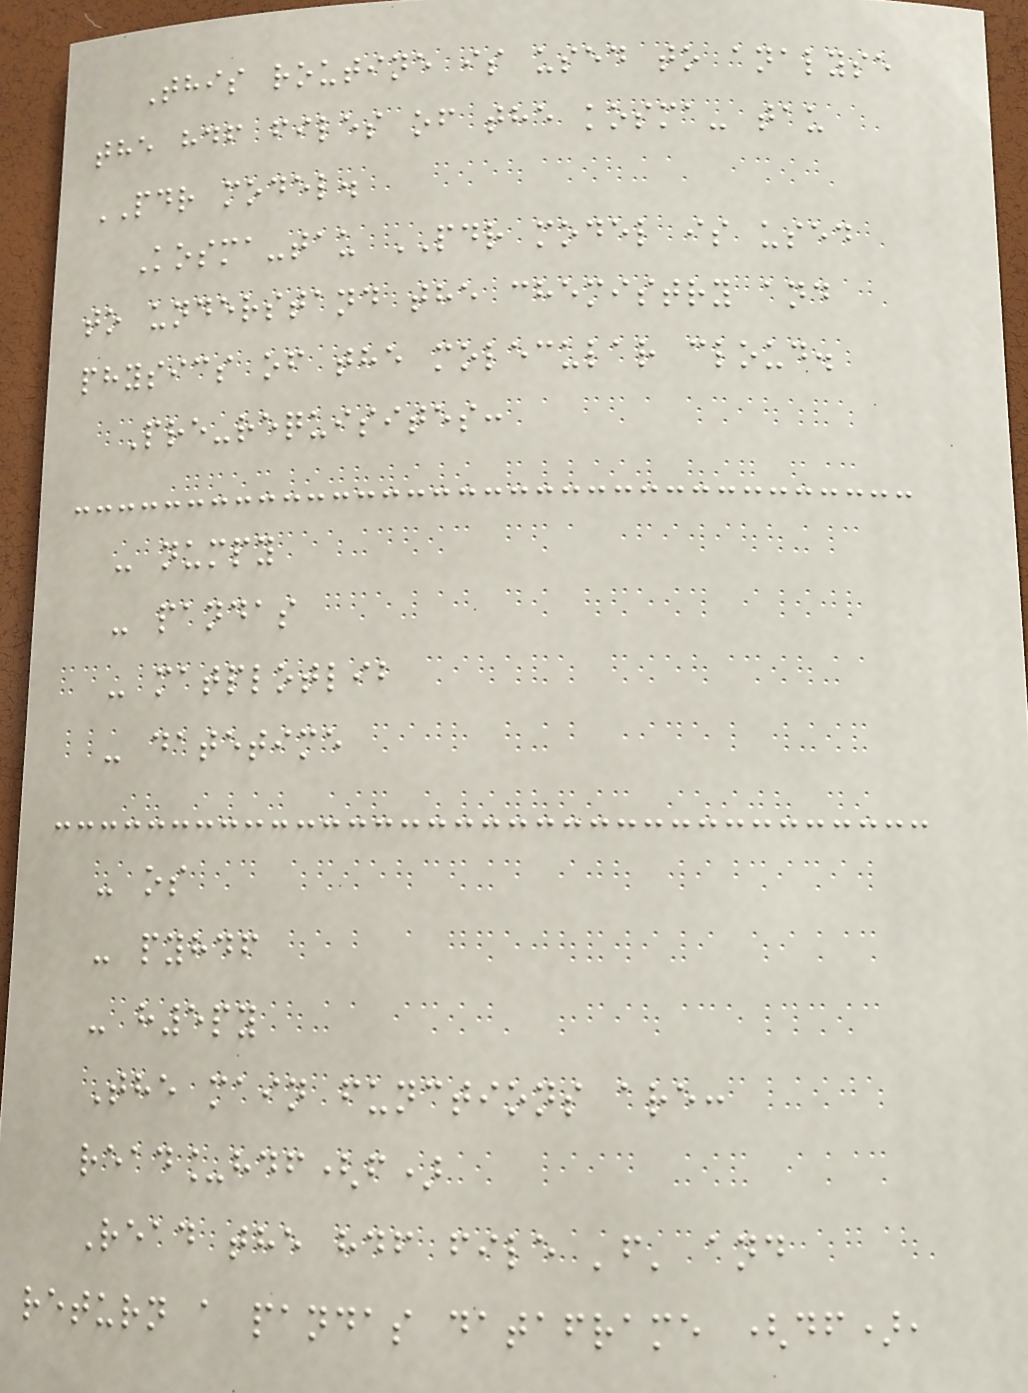This routine is used to analyse
the hdf files of the kosma- tau
PDR model.
Kosma-tau PDR model is used
to understand the chemistry and
physics of the molecular cloud.
Pre-requisites:
- numpy
- pandas
- matplotlib
- datetime
- os
- pyhdf
- h5py
The main functions are:
read_hdf(f)
Read the hdf file 'f' and
return a pandas dataframe (df),
